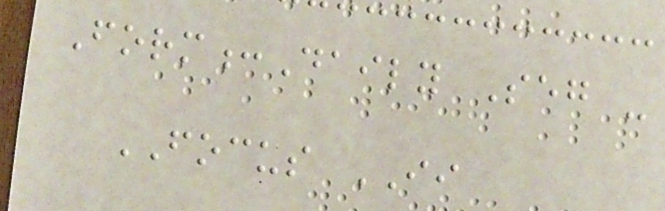Form:Daily Seg -
FOCUS II
